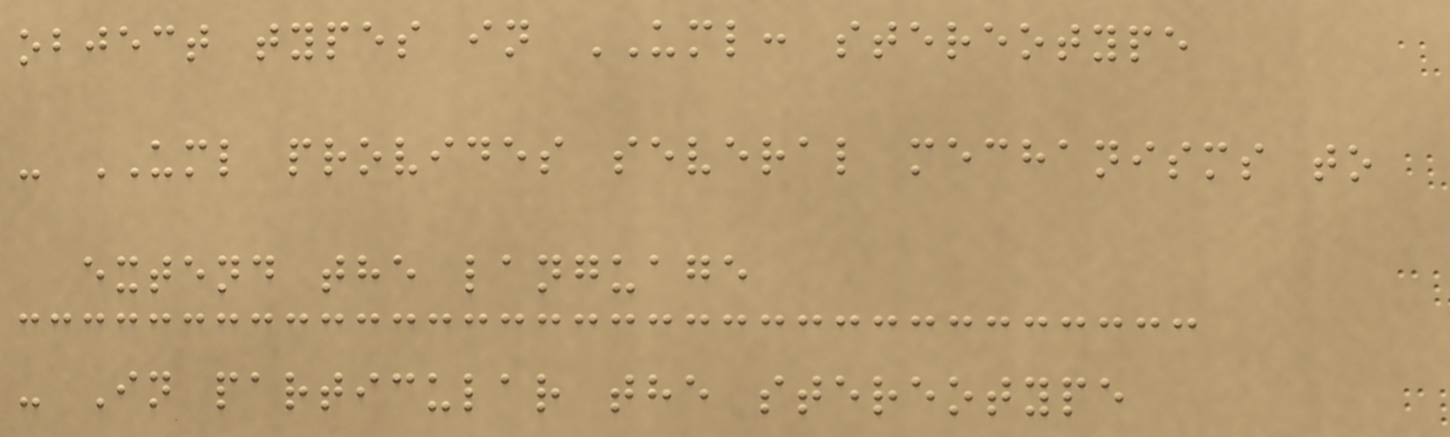object types in UML: stereotype
- UML provides several mechanisms to
extend the language
- In particular the stereotype
